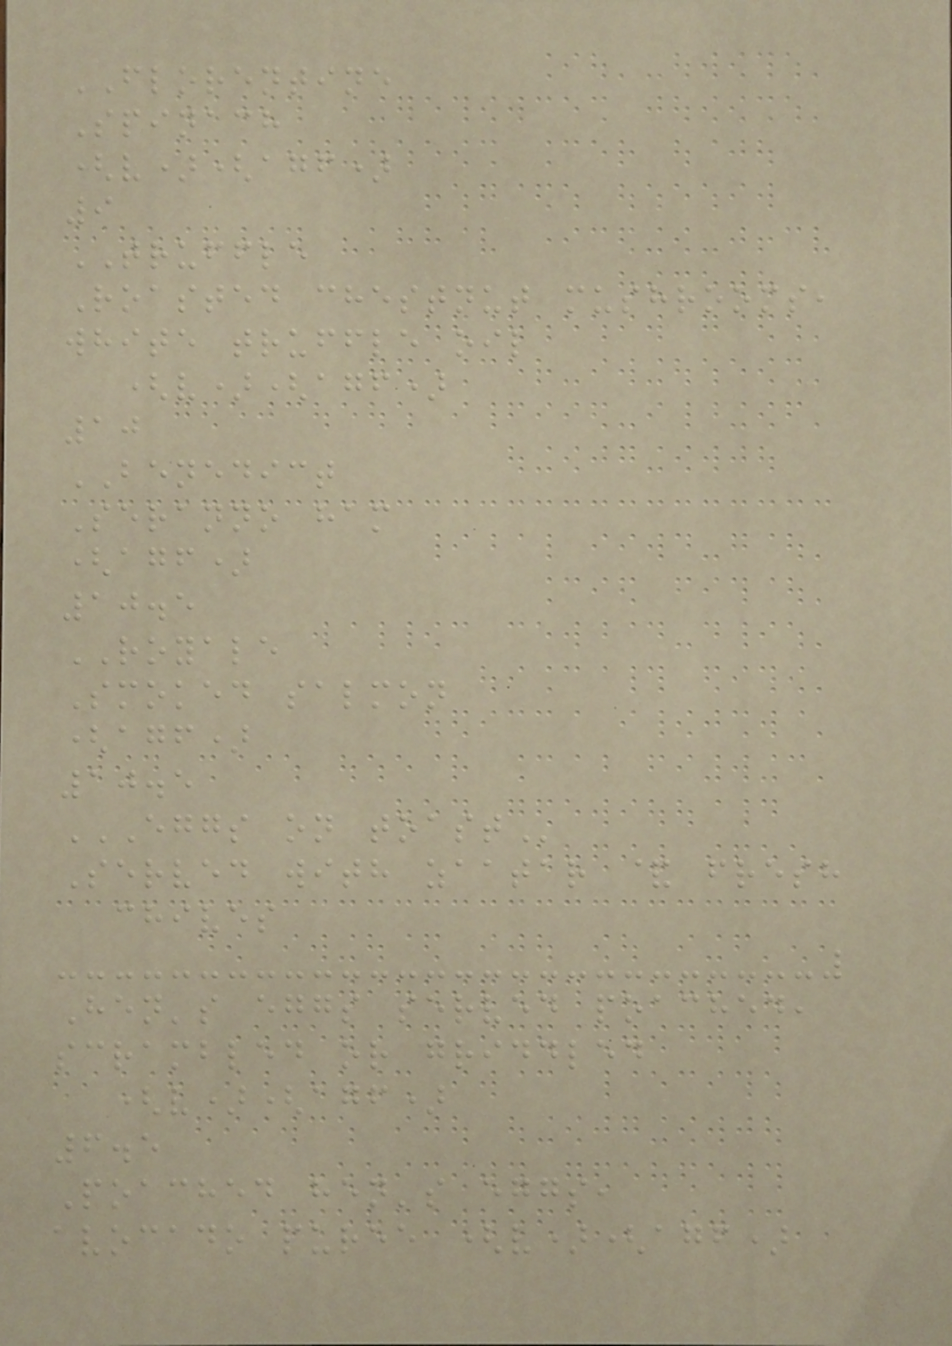FLORENTINE
Spinach
(v)(agf)
9
TRUFFLE
Roasted chestnut mushrooms,
white truffle oil
(v)(agf)
10
BENEDICT
Seranno ham
(agf)
10.5
ROYALE
Smoked salmon
(agf)
10.5
EGGS ON TOAST
Served with zaatar & fresh
chives
Hen's eggs served poached,
scrambled or griddled
(v)(agf)
6.5
Poached hen's eggs,
avocado puree (v)(agf)
